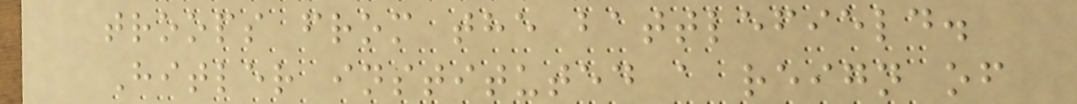troops from the battlefield.
Hitler instituted a reign of
